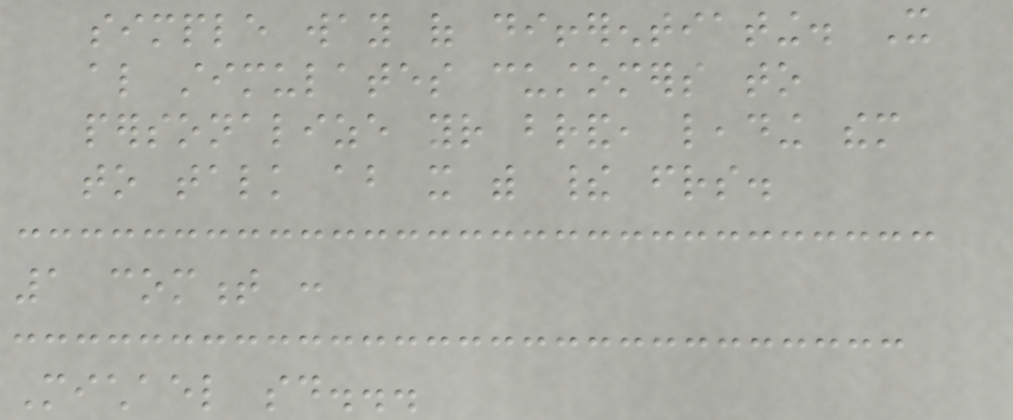simple way of differentiating. It
also stimulates customers to
personalize your brand, leading them
to talk about it with their friends.
1 comment :
Michael said...
